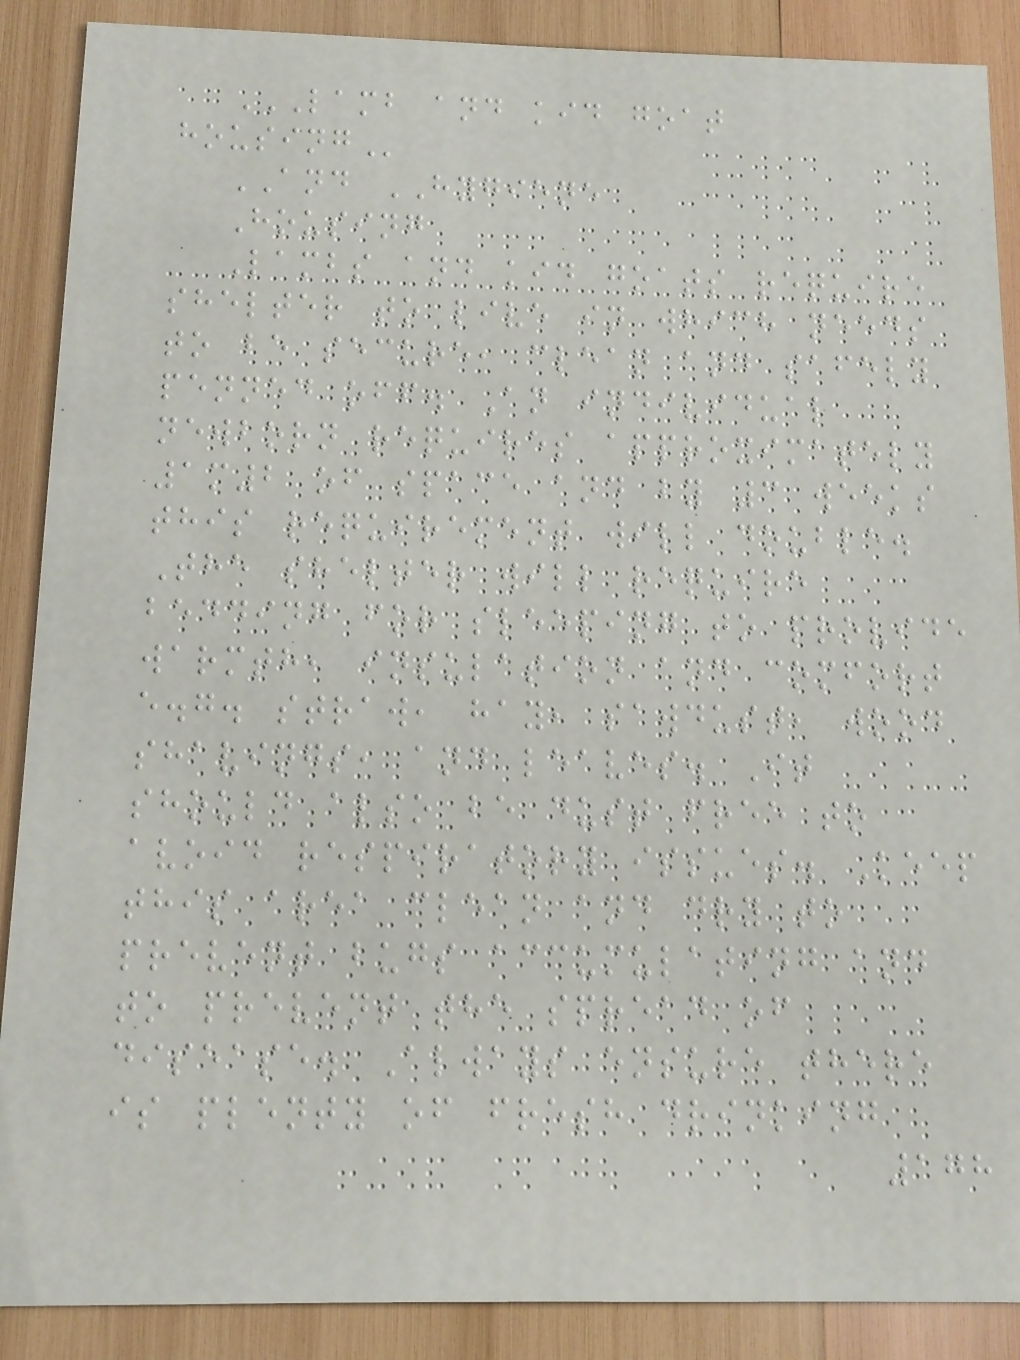LAMB AND KID GOAT
HOUSING
AND HYGIENE
Housing
Lambs and kid goats require
shelter to live in which needs
to be secure, clean and safely
penned off. An individual
newborn requires approximately
1m2 of space and by 3 weeks
this requirement will double.
The shelter will require
bedding for sleeping to provide
warmth, insulation and comfort
e.g. straw, hay, sawdust, wood
shavings, and leaves. It
should also be dust free to
avoid respiratory issues. Keep
this area clean and dry to
prevent bugs accumulating and
to prevent the spread of
disease. Always ensure there
is plenty of fresh drinking
178
